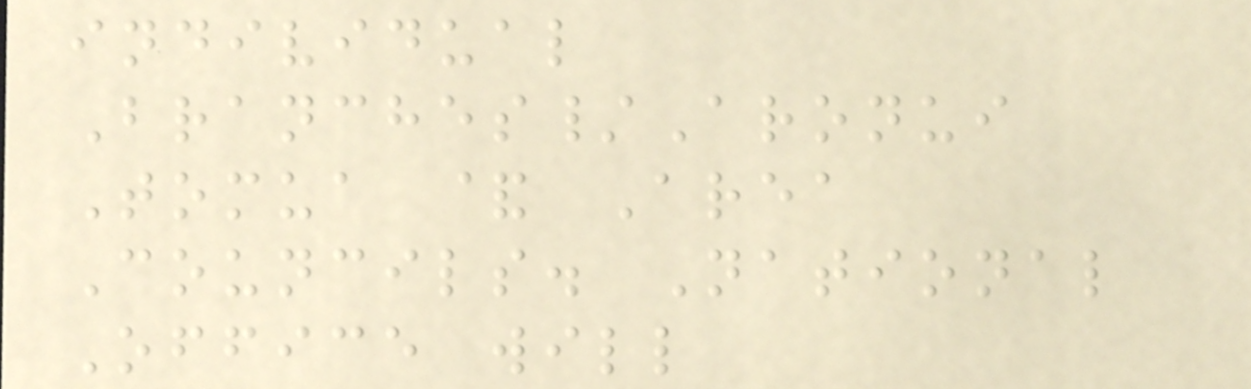individual
Branches/Aronui
Tomua & Area
Councils. National
Office will
